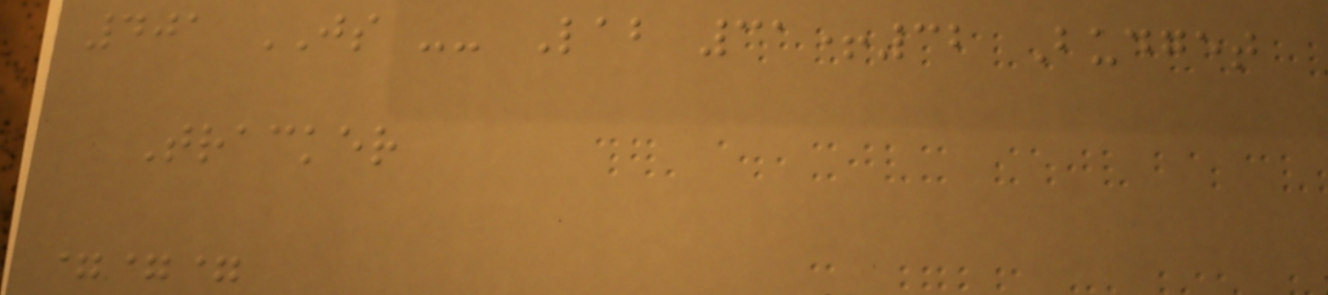401 JS -- Lab 31+32 Budget
Tracker
===
